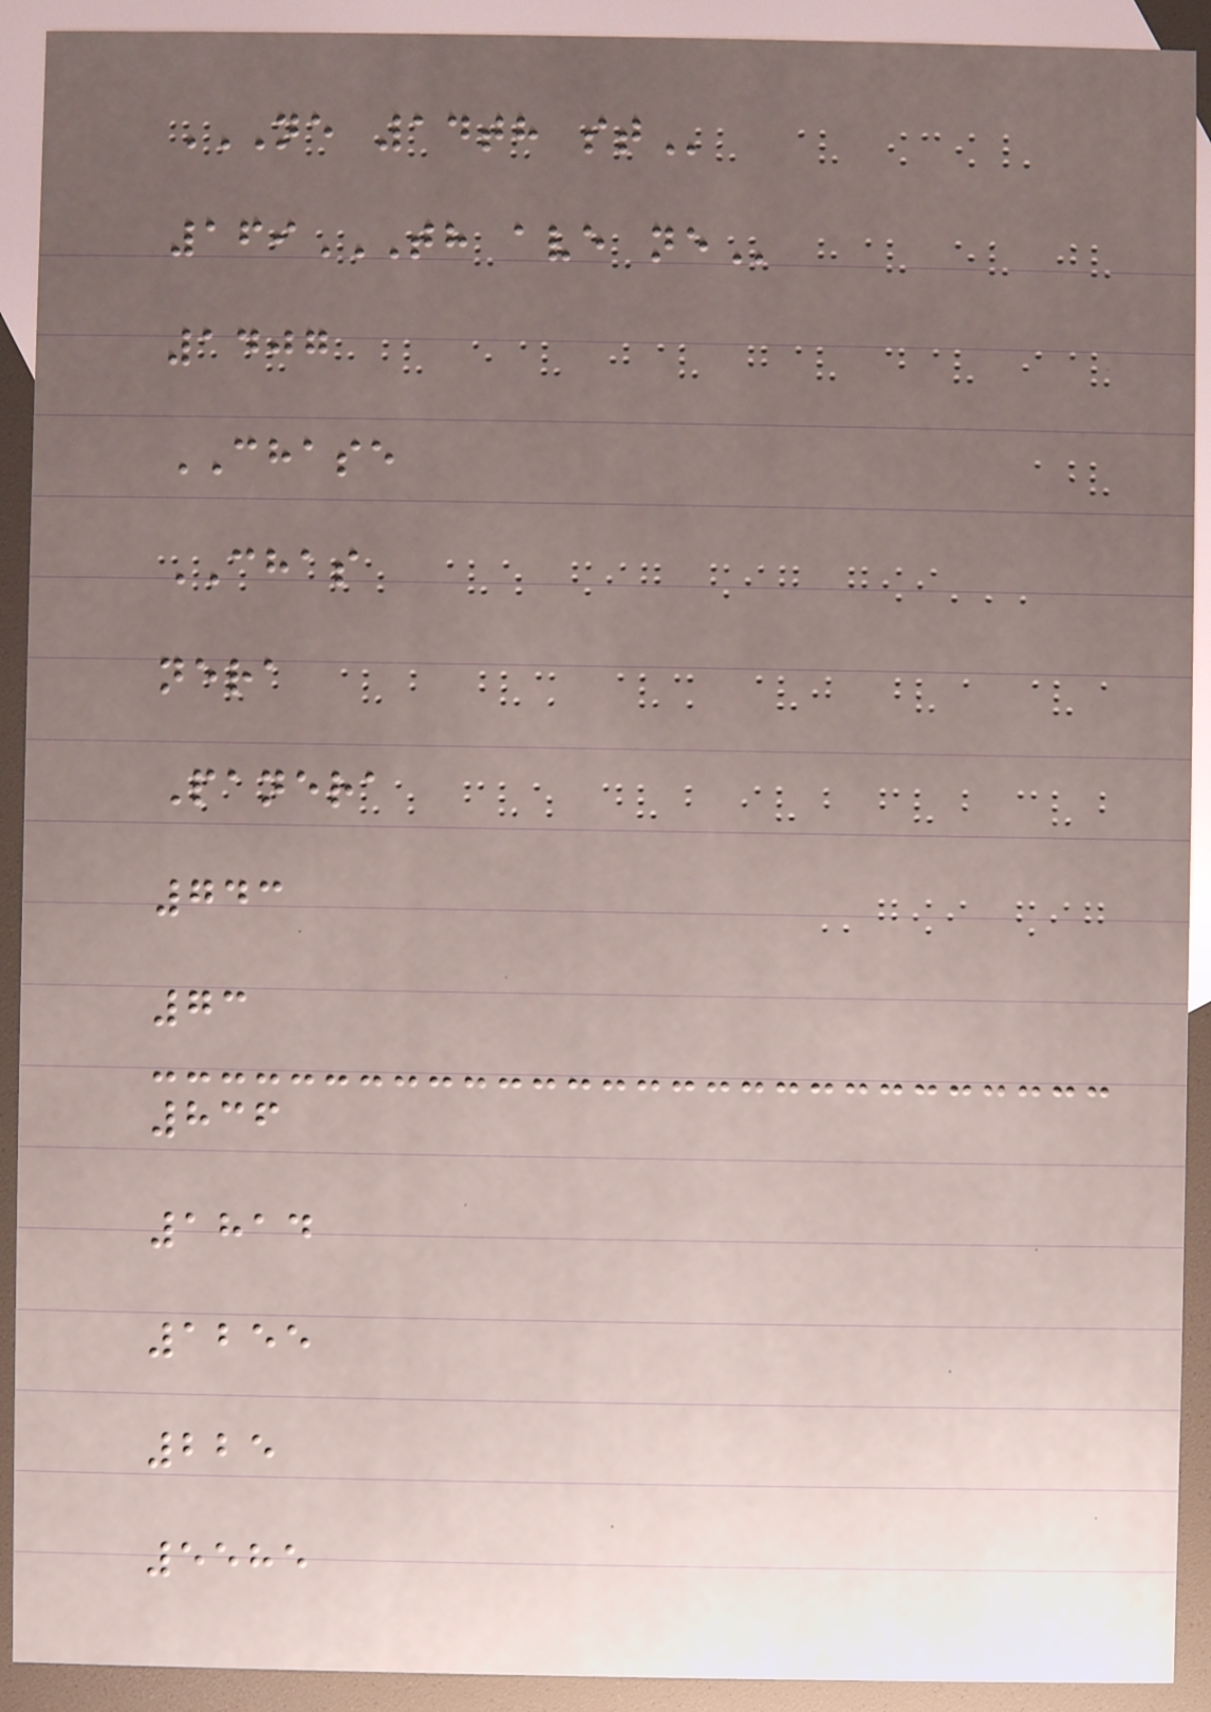NE 14TH ST
169TH AVE NE
1407
CHASE
CHAS
nera
Panera
743
73
836
1814
1255
225
5585
